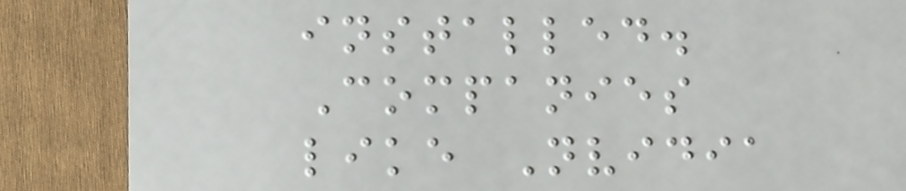installed.
Companies
like Nvidia
